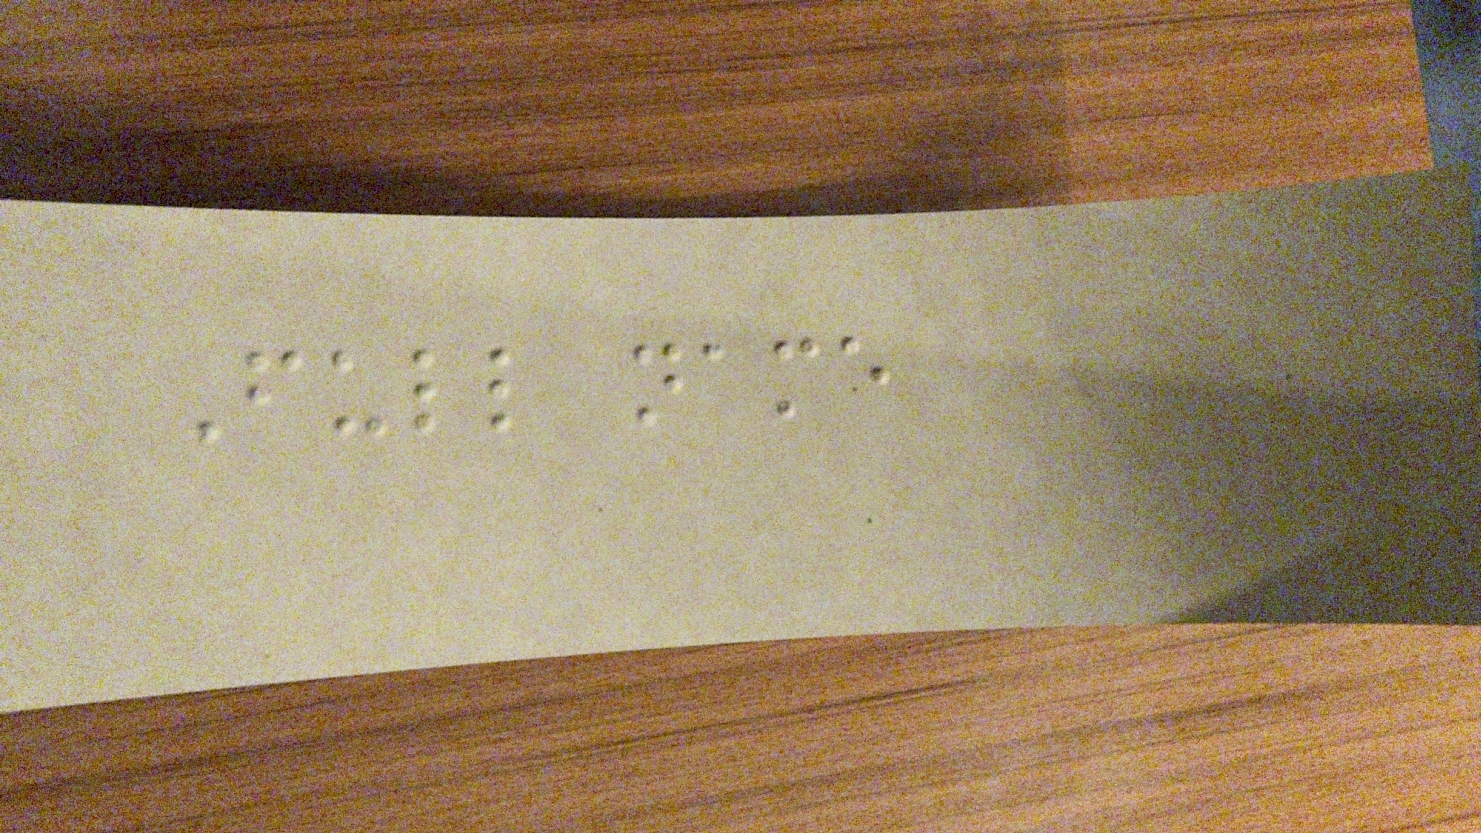Full name
